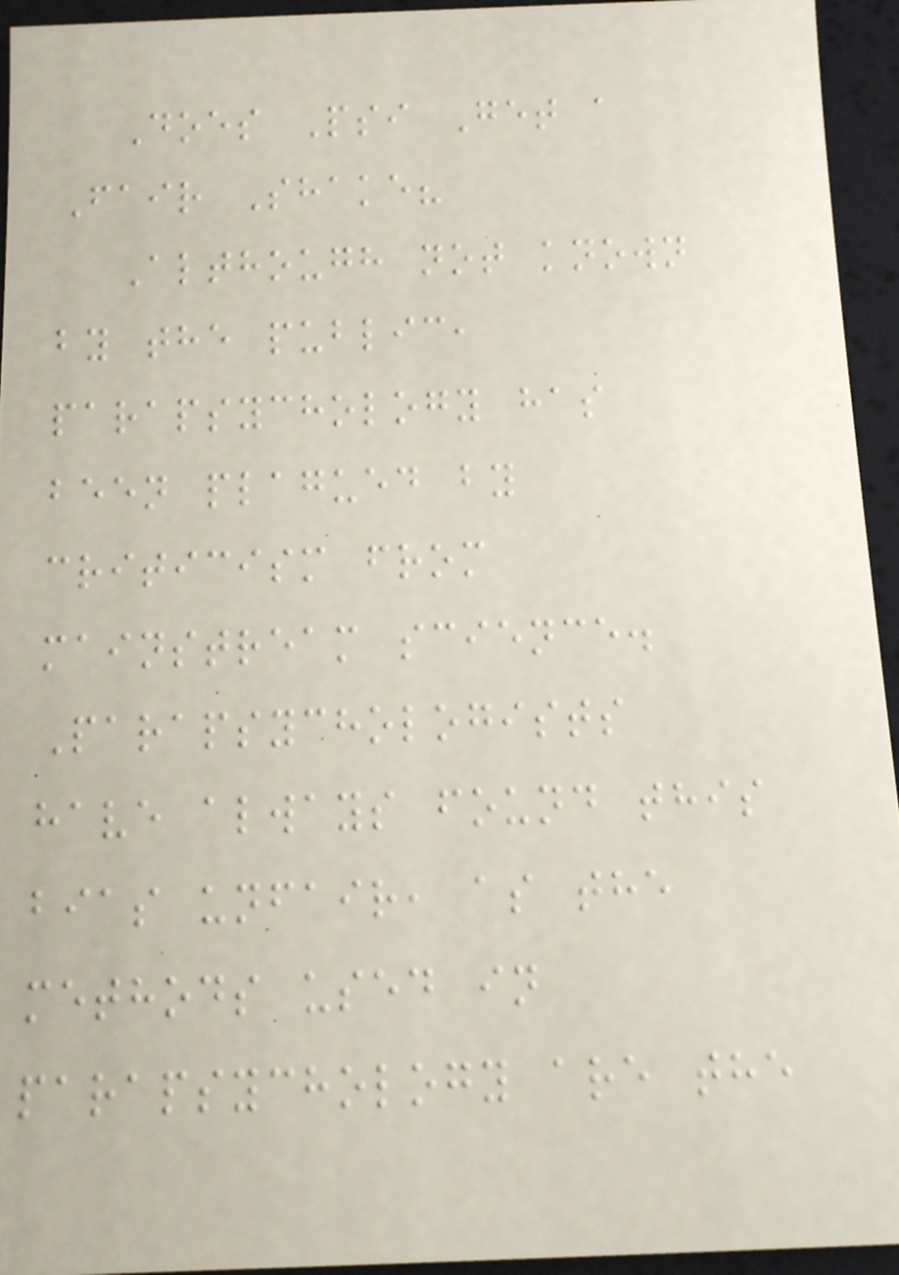Does Psi Get a
Fair Shake?
Although not known
by the public,
parapsychology has
been plagued by
criticism from
mainstream science.
Parapsychologists
have always found this
bias unfair, as the
methods used in
parapsychology are the
